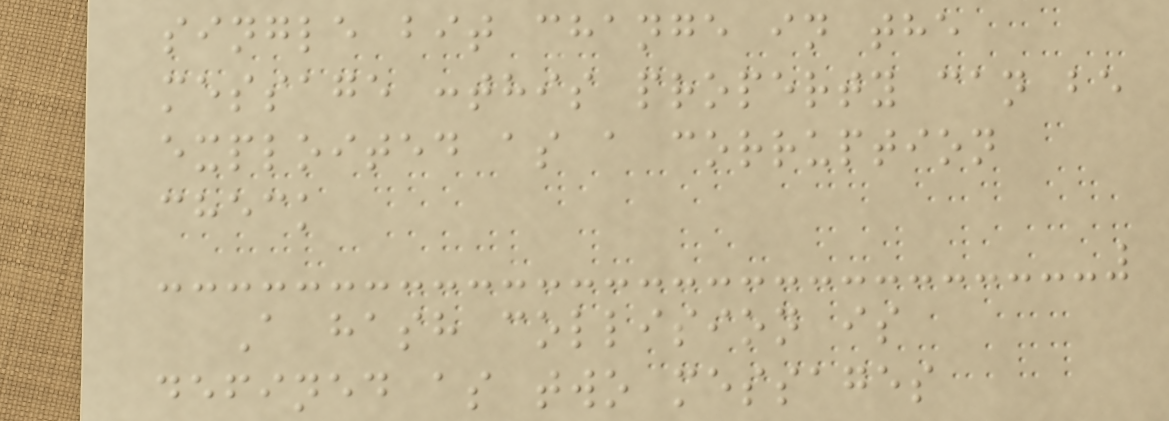single bit change in the
message :this property can be
exploited as a corruption
check
A hash collision is
defined as two messages
